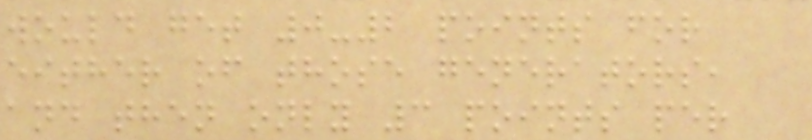would get 0-2 points for
either of those generators,
and then only 3 points per
